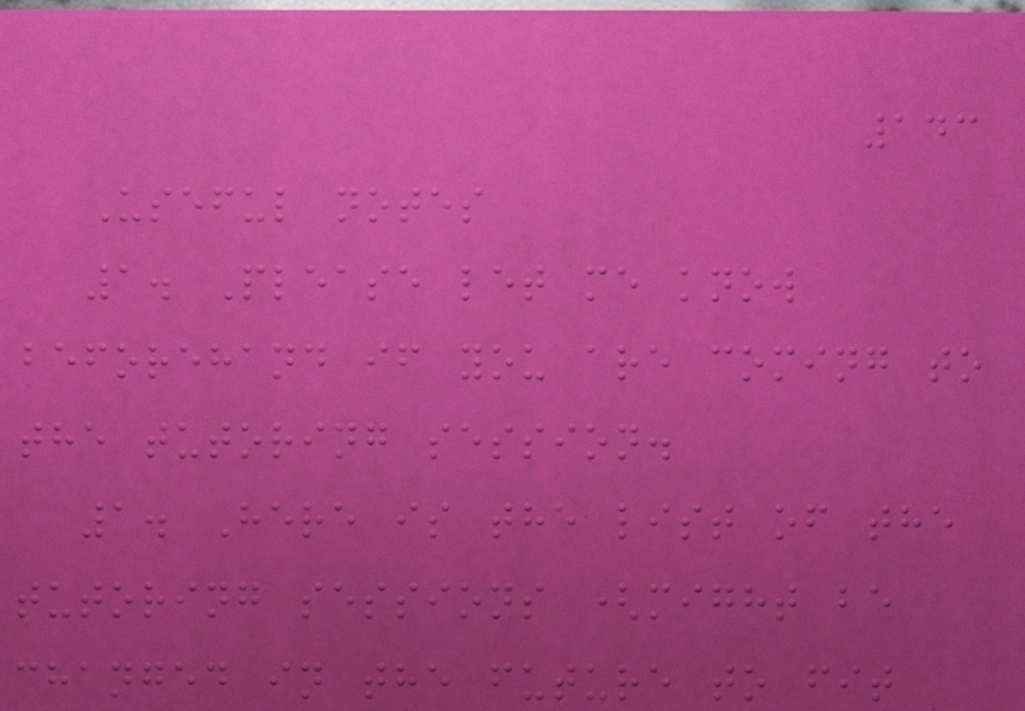143
Useful notes
1. Please let me know
beforehand if you are coming to
the tutoring session.
1. Here is the list of the
tutoring sessions (might be
changed in the future to fit
